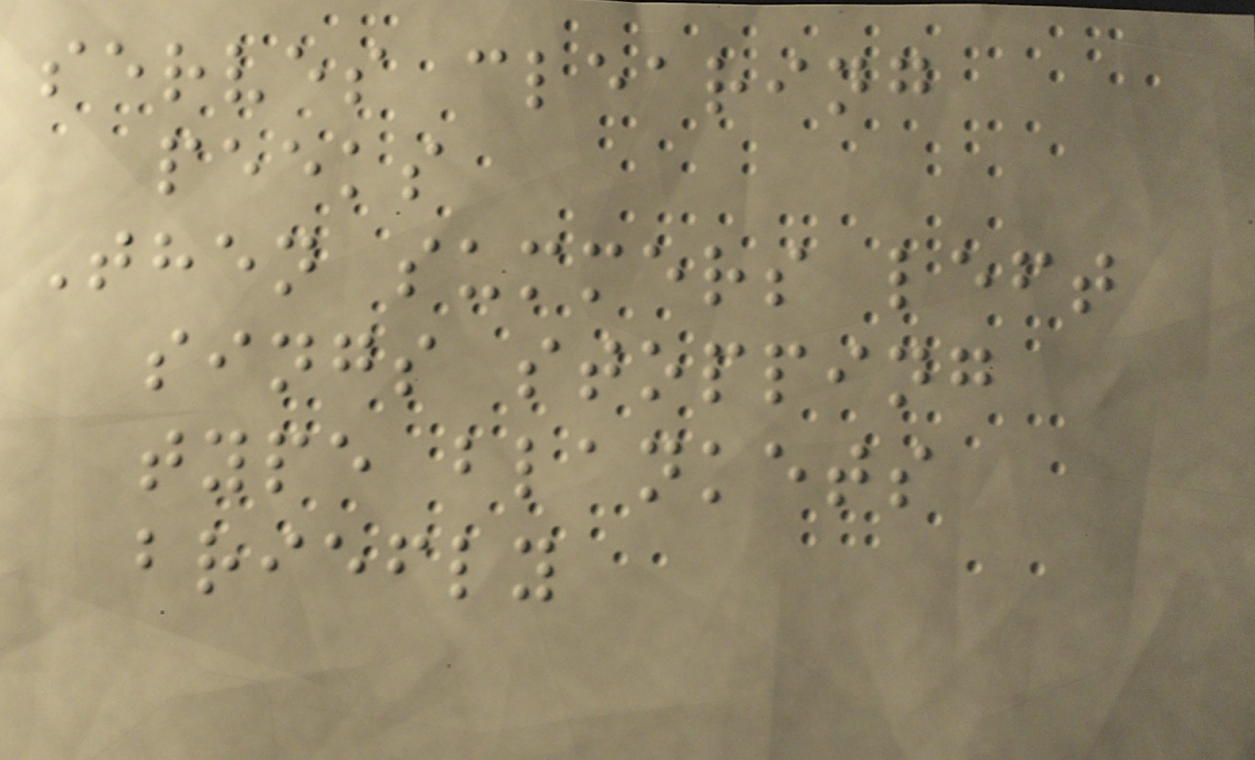serves clearing
peeks
Then summers left
sings stopping
type blankets
briefly
